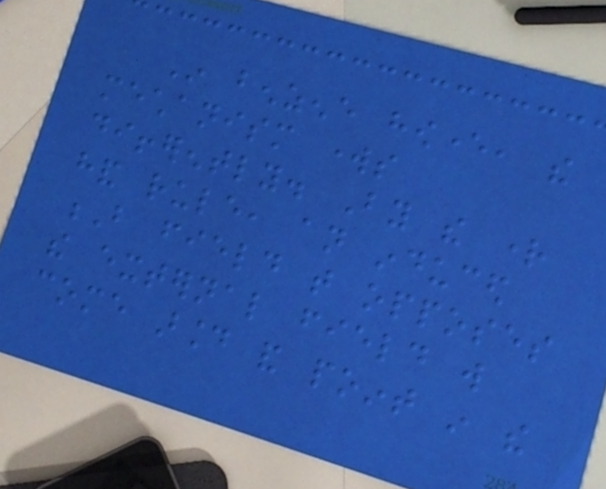In benzene however, the
mechanism works
differently. By the right
hand rule, an induced
B field that opposes
the external field will
come around and point in the
